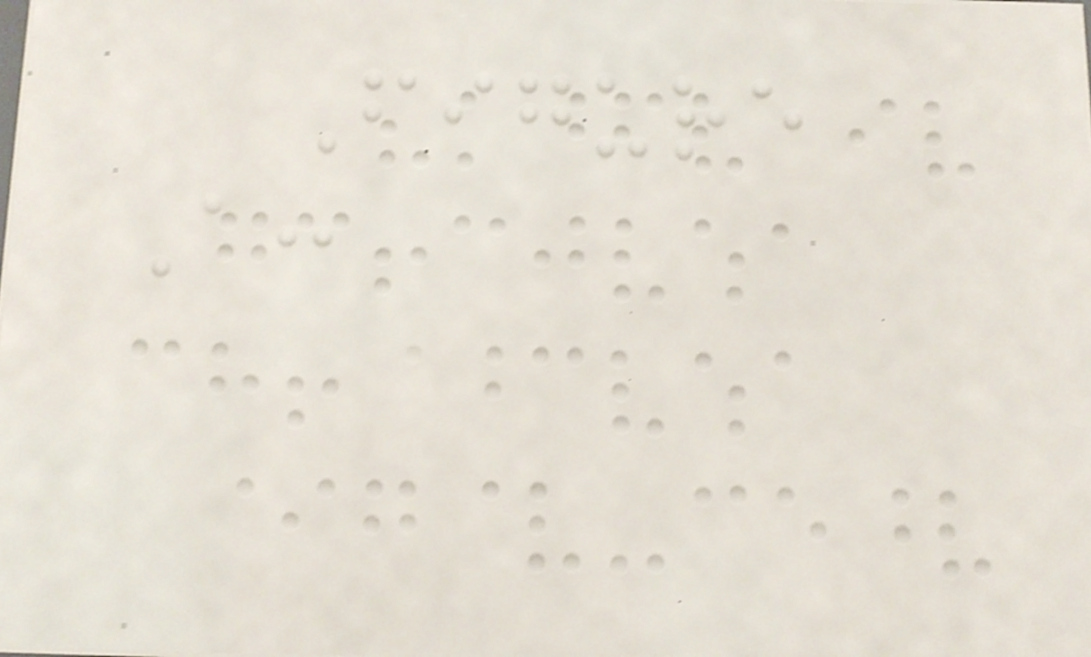Figure
A:
